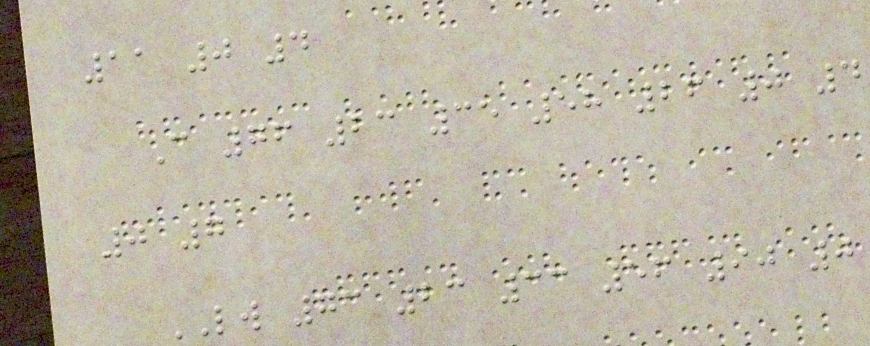11 0 4
C 76 23 35 58 26 0 4
0 7
LW 73 23 33 56 90 0
